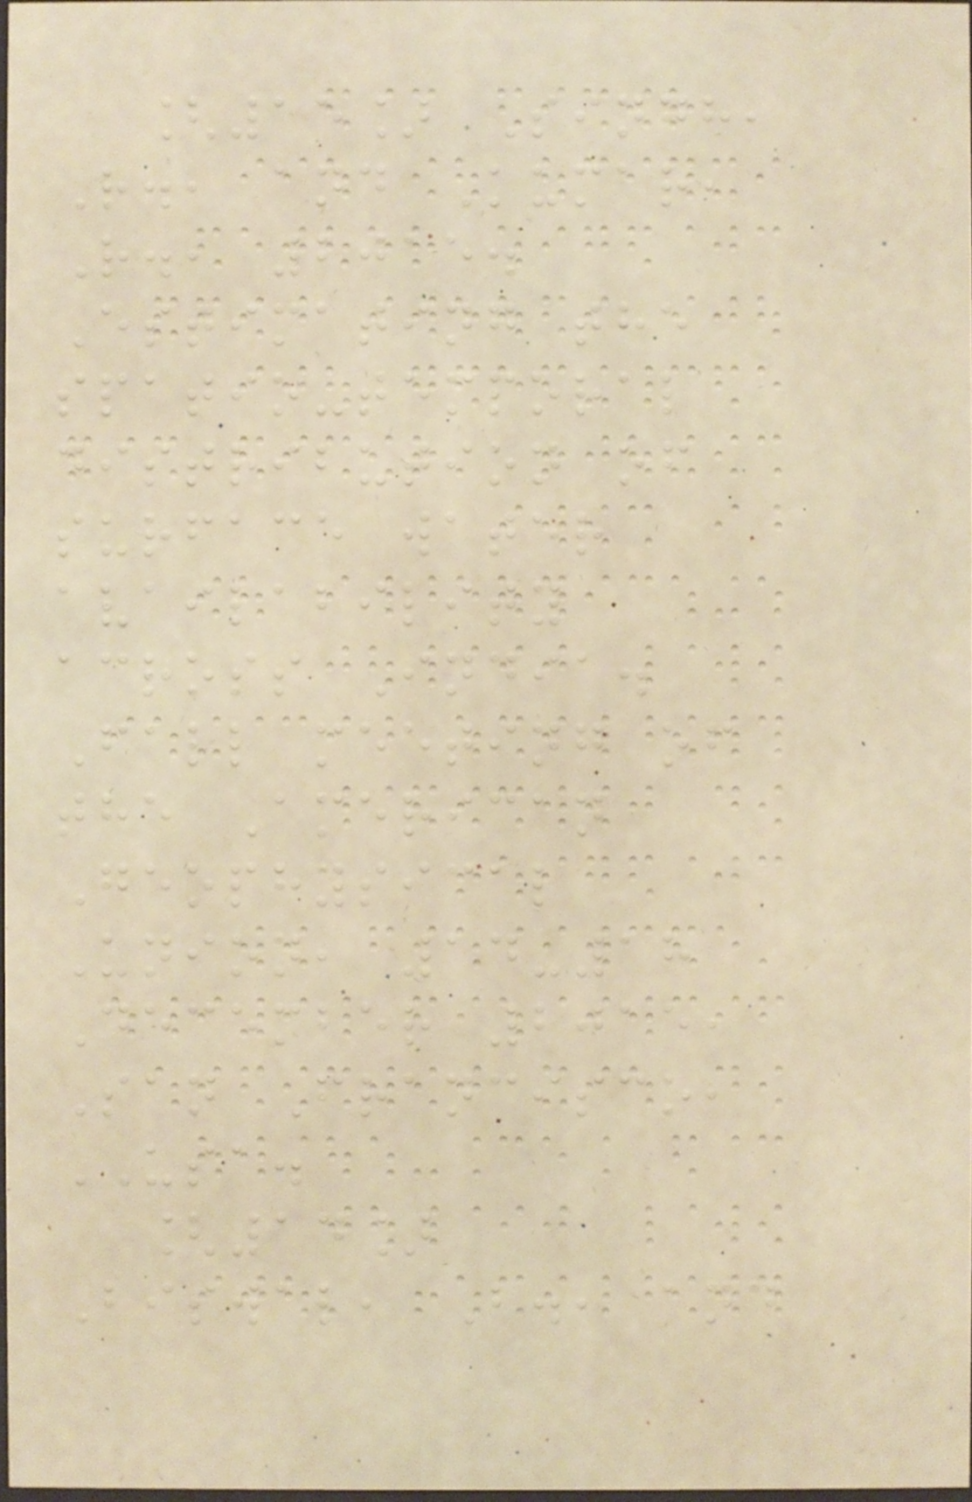[15] Singh,
R., and Kumar,
R., 2015.
Estimating the
spatio-temporal
distribution of
surface water
availability
across India.
Fall meeting of
the American
Geophysical
Union, 14-18
December 2015,
San Francisco,
USA.
[14]
Biswal, B., and
